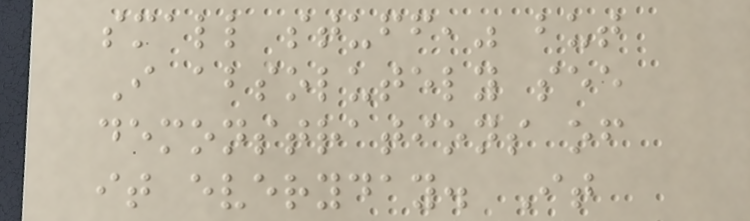small stuff," but
I absolutely see
demonstrations of
it everyday. It
